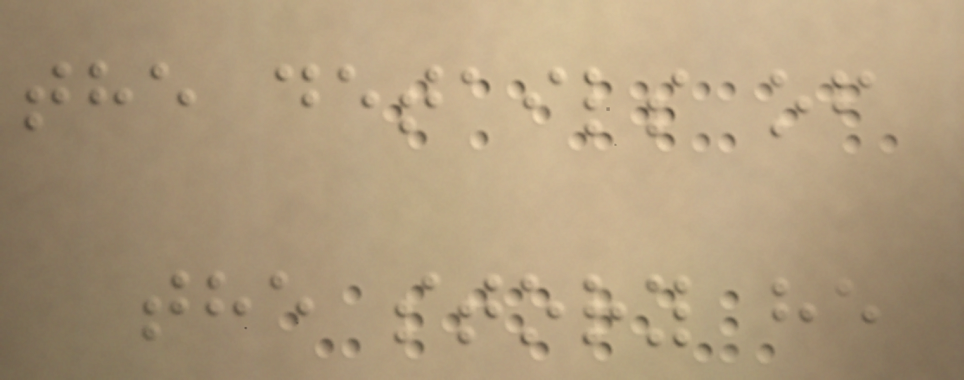the details of
the story he
